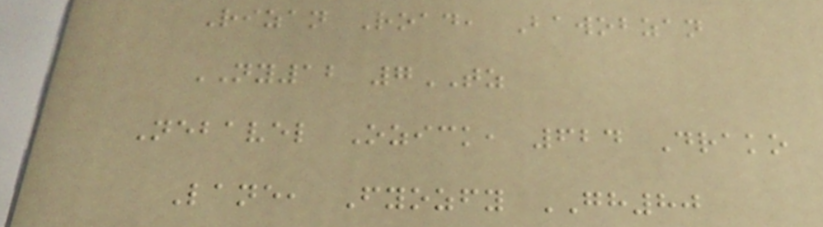Rizan Road, Bawobzan
NY12 7TZ
Nebavel Ozick, 624 Drako
Lane, Fyozfy GH80
